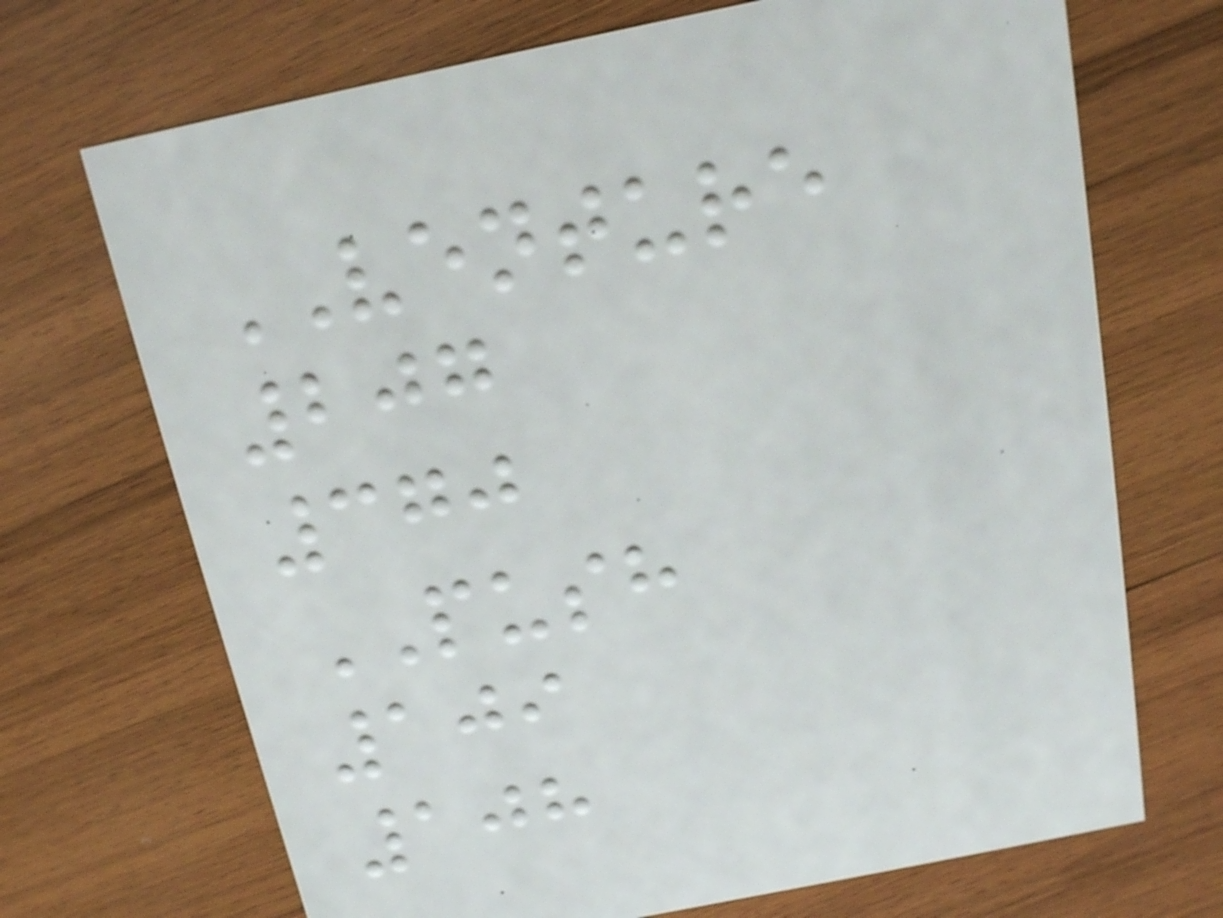VENTURE
207
370
PUSH
109
108
